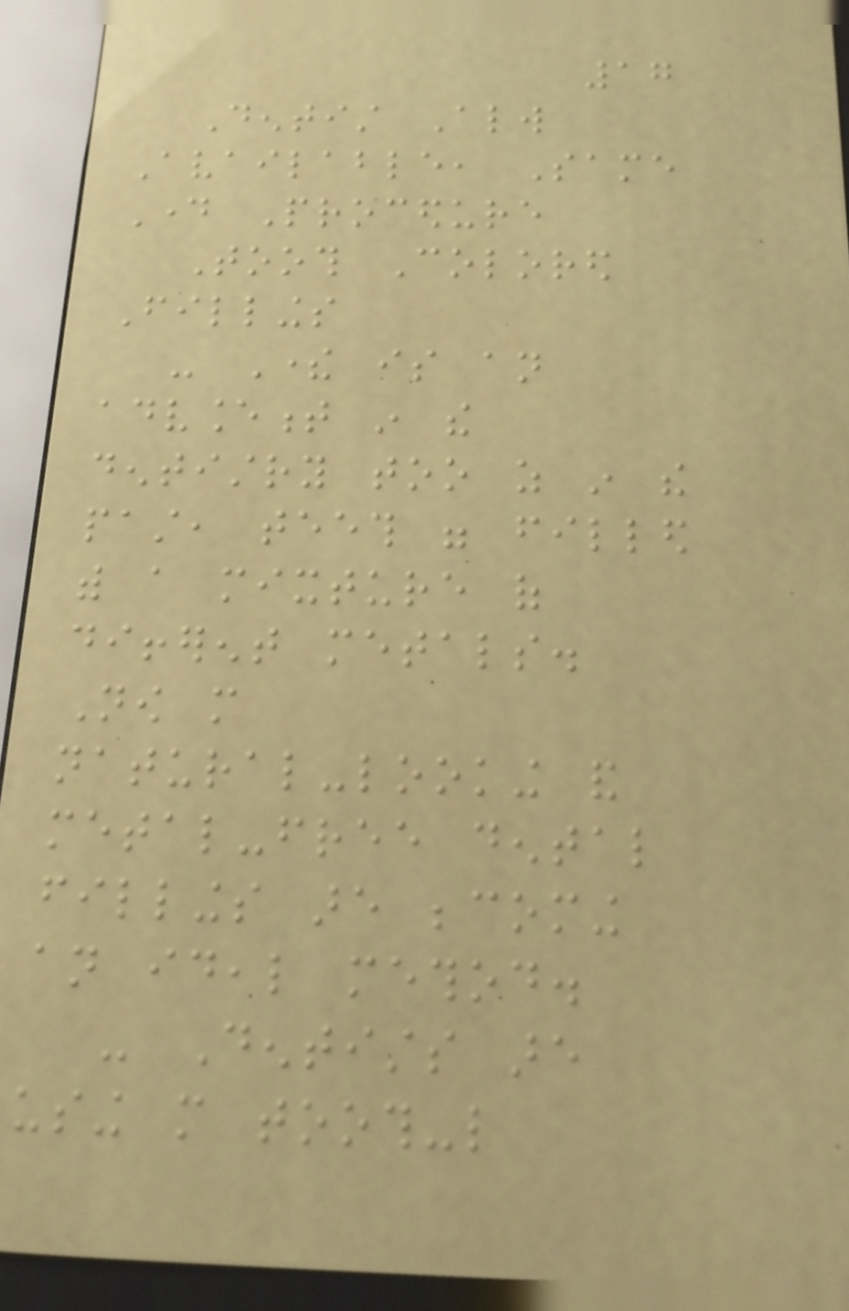17
Dentist Always
Available, Same
Day Procedure
Tooth Colored
Fillings
- There is an
advancement in the
dentistry too as in the
past, teeth were filled
with a mixture of
different metals.
Now more
natural-looking and
metal-free dental
fillings are becoming
an ideal method.
- Dentists are
using more tooth-like
